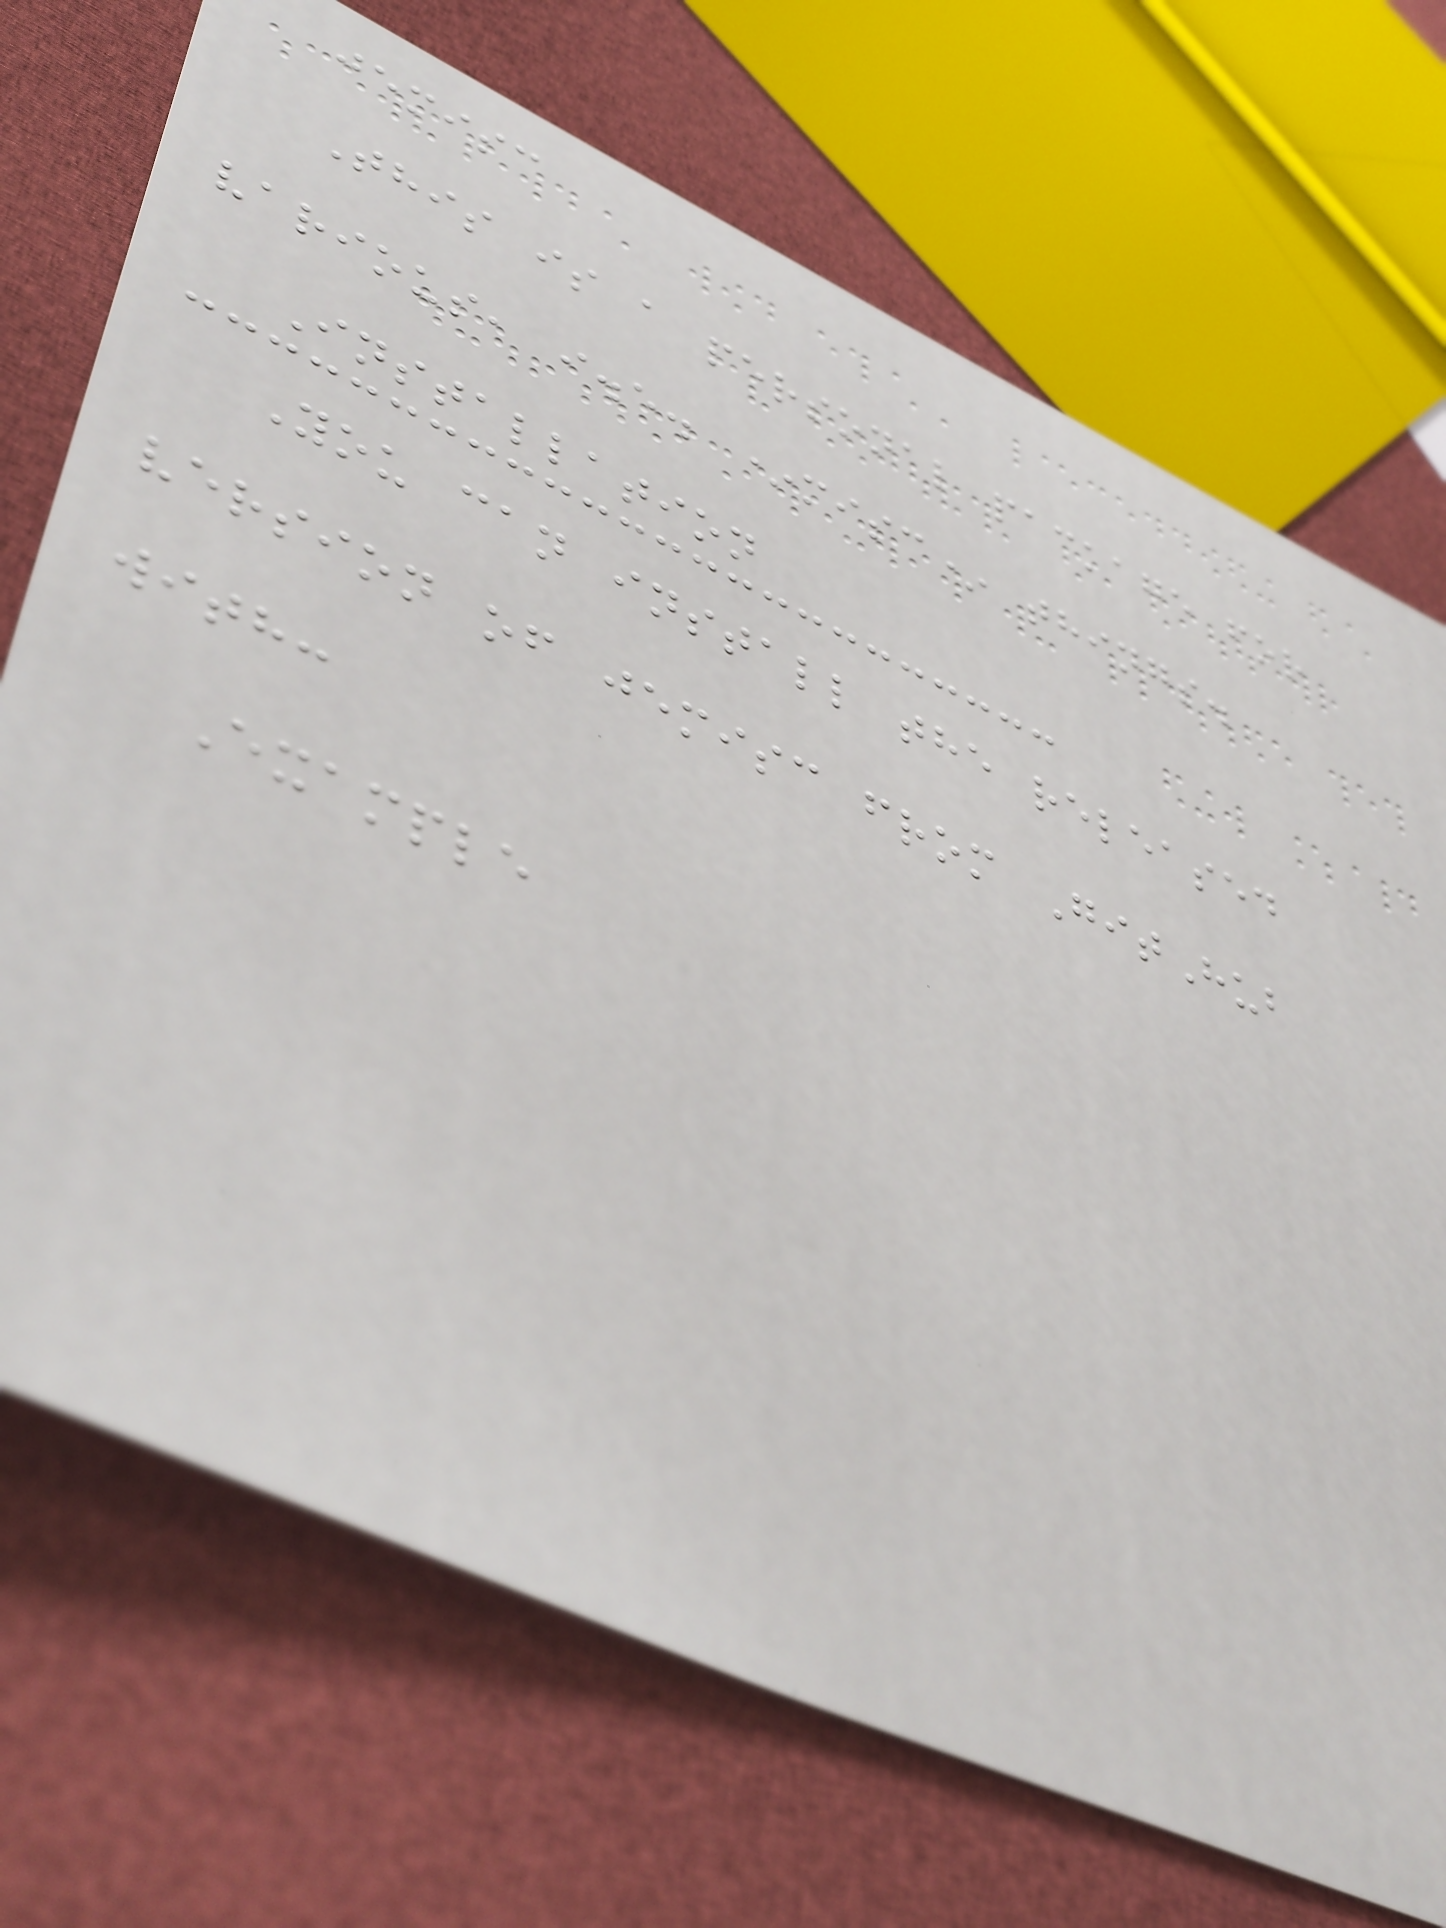jemisc
This is a personal package for
various, i.e. *misc* things.
Installation
You can install the released
version of jemisc from GitHub
with:
Example
